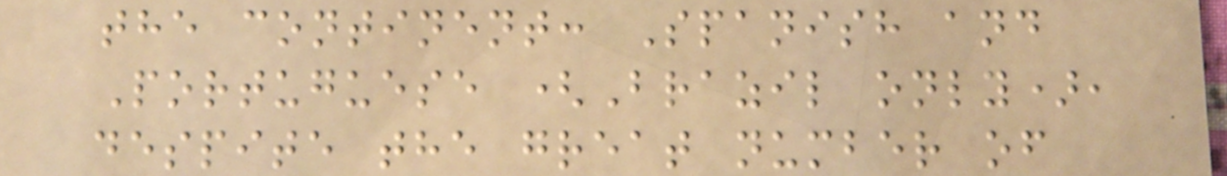the continent: Spanish and
Portuguese (Brazil only),
despite the great number of
